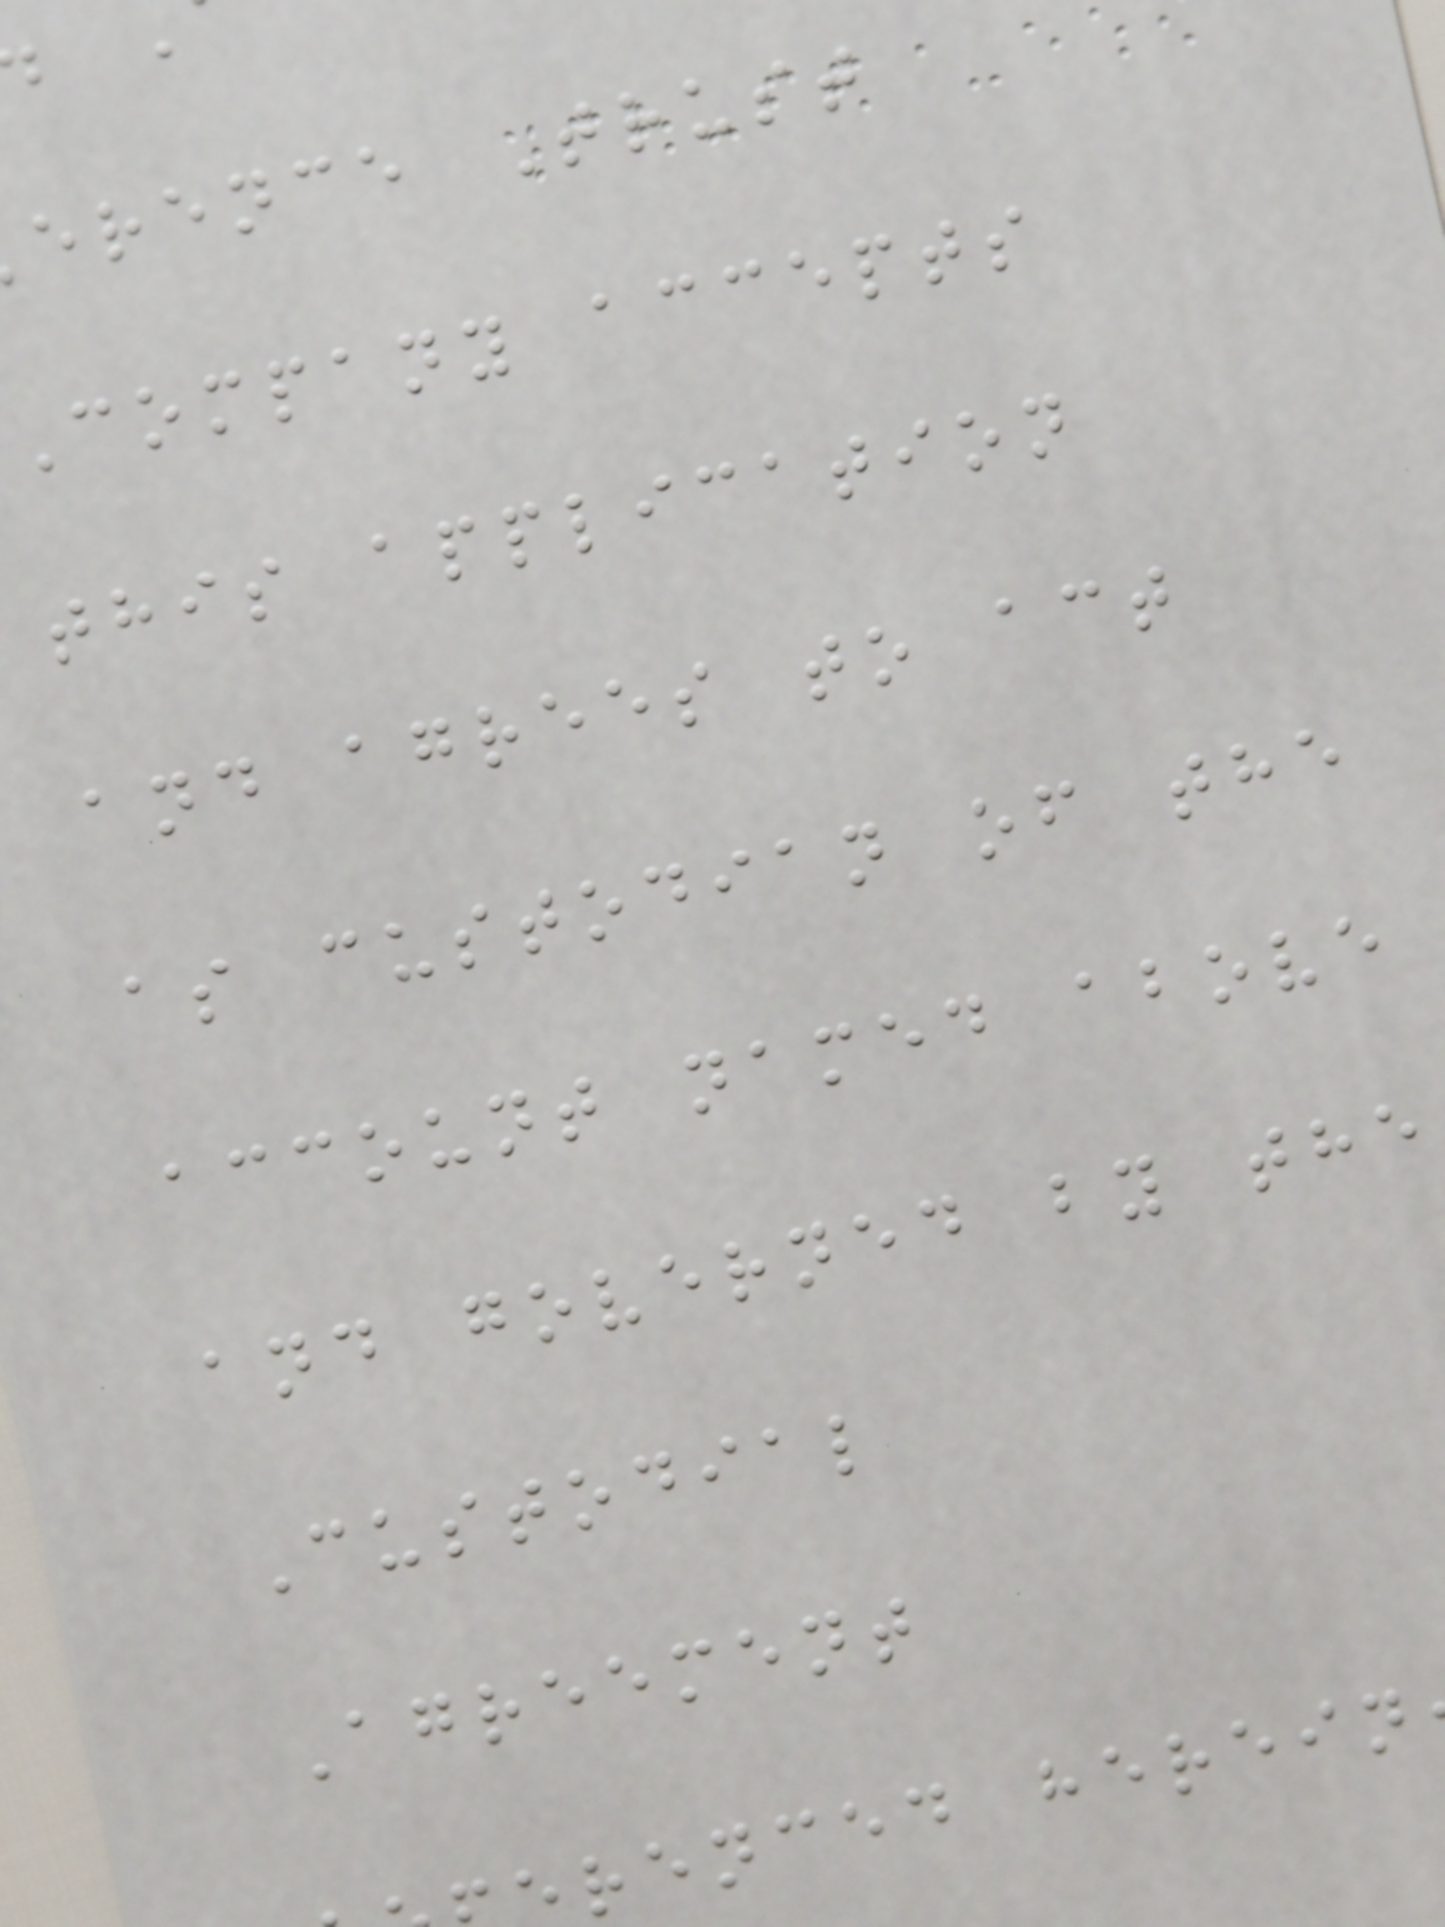erence Trust
Company accepts
this application
and agrees to act
as custodian of the
account named above
and governed by the
Custodial
Agreement
renced herein
